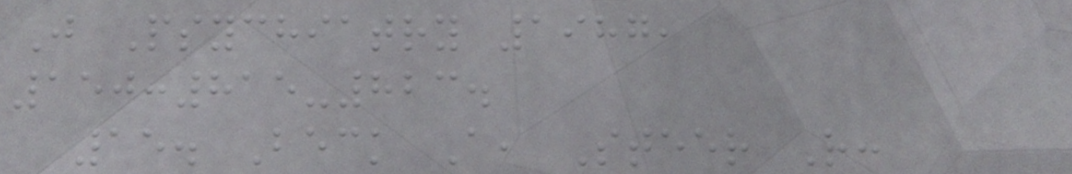J Psychiatry 1987,
150:815-823.
15. Beck A, Steer R:
